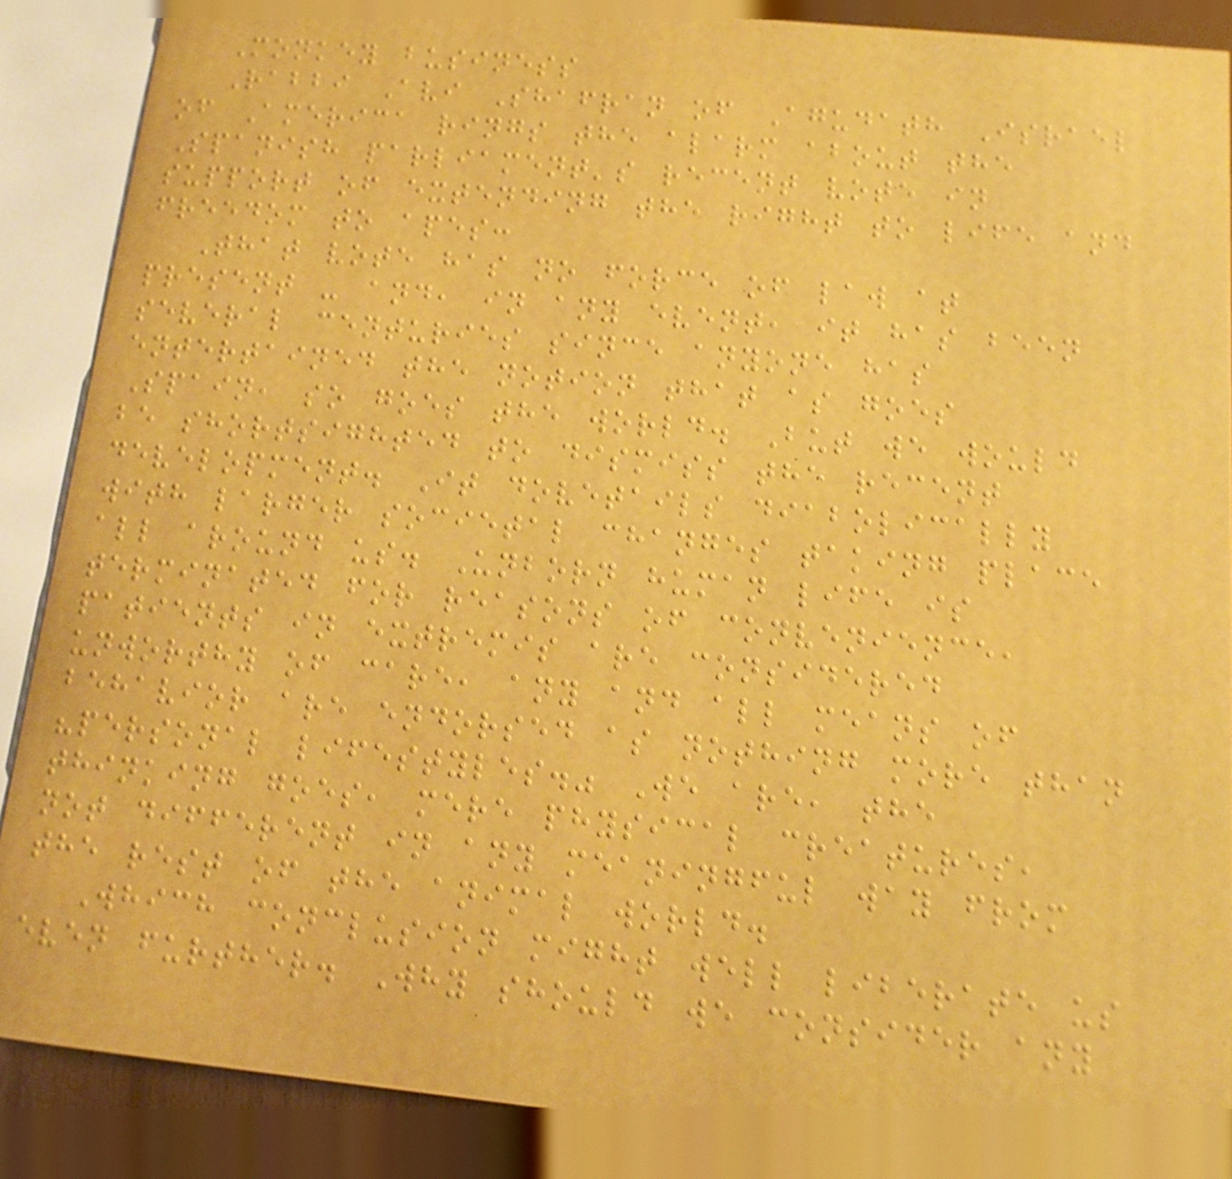Monkey business
Rabbi Avi Shafran of Agudath Israel
of America rings the alarm about the
Spanish parliament's recent vote in
support of extending the right to life and
freedom to apes:
That vote has no force of law at
present - and, in any event, it has been
several centuries since anyone has
entertained the notion that as goes
Spain, so goes the world. But we would
be shortsighted to dismiss the recent
development. It dovetails diabolically
with larger societal changes taking place
all around us. Unborn human life is
terminated for reasons of convenience,
patients in extremis are considered
unworthy of care, any and all means of
behavior are endorsed as nothing more than
"personal lifestyles." We are, the
thinking goes, mere physical creatures,
not different in any meaningful way from
the rest of the animal world.
Which conclusion might well liberate us
even further. Why should we consider any
